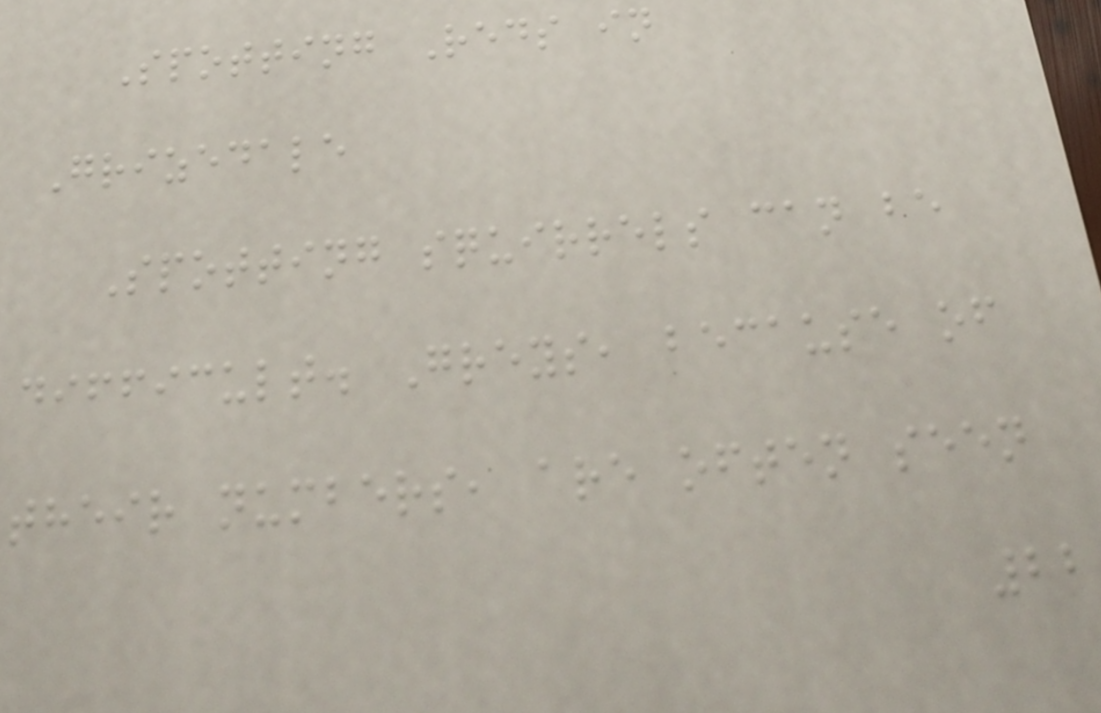Spotting Reds in
Grizedale
Spotting squirrels can be
difficult. Greys, because of
their numbers, are often seen
22
